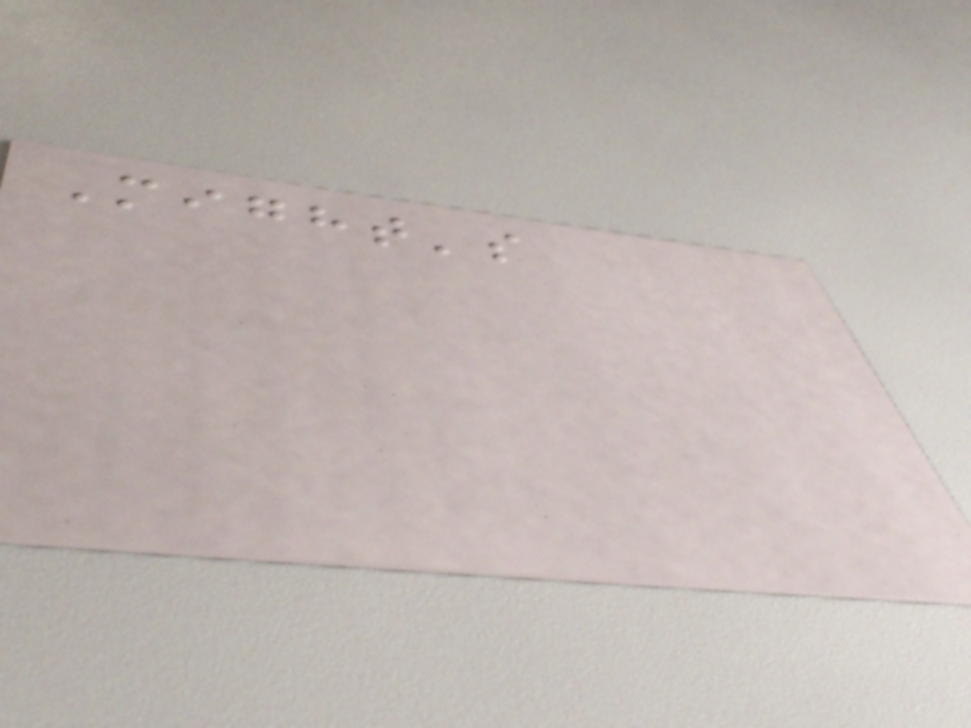Might's
